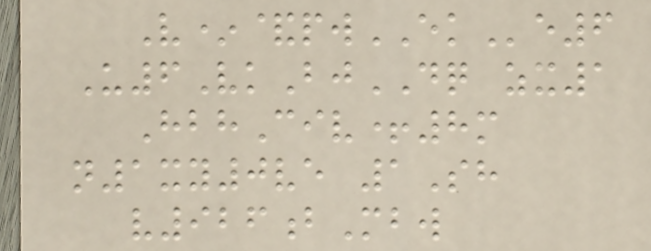V*&pwEKe6
U6VkBjDQ zx1
HbhCiv+8m
n1xy0ve 1Sh
v926bMbw
